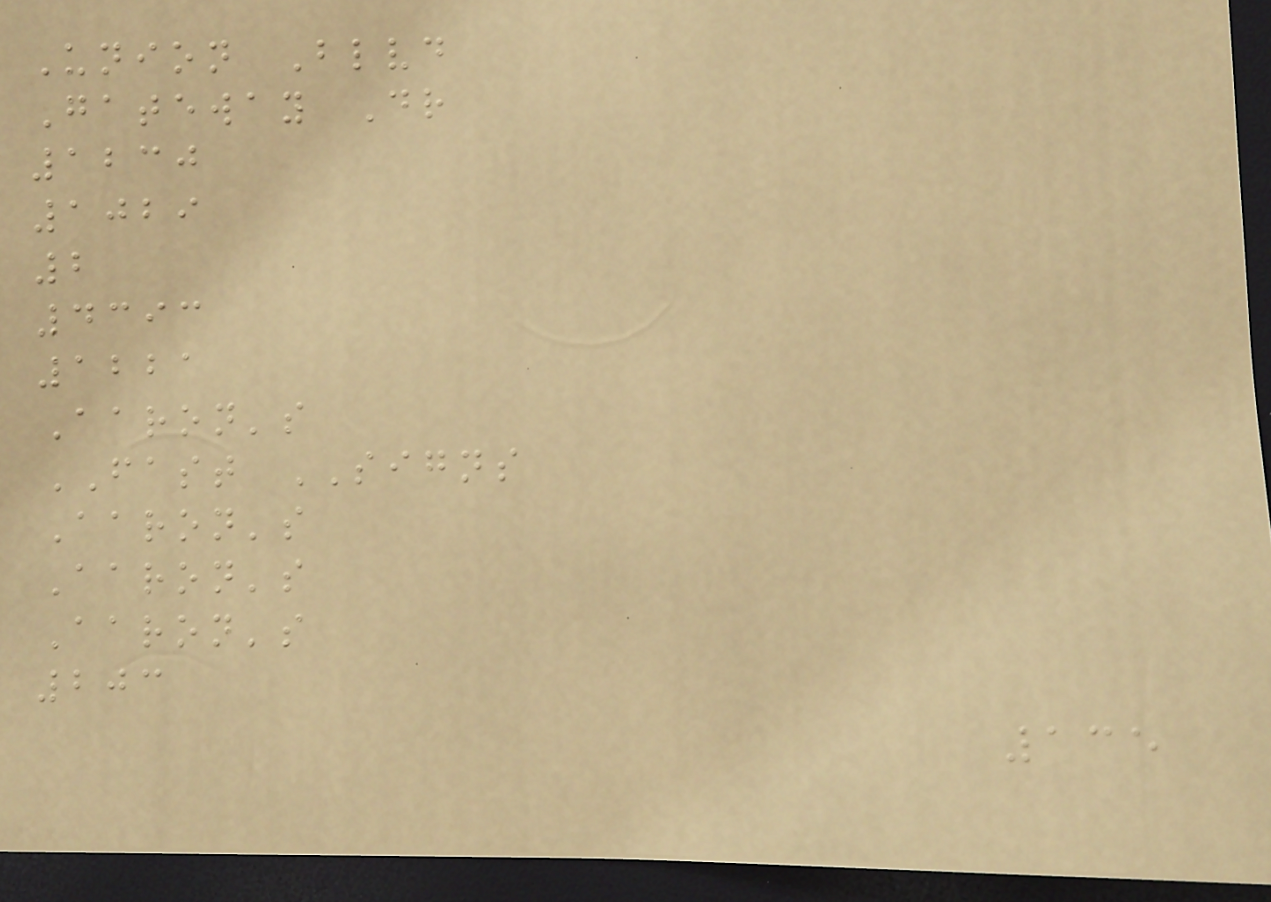Union Blvd
Gateway Dr
1230
1029
2
4393
1221
Aaron's
FAST SIGNS
Aaron's
Aaron's
Aaron's
203
135
